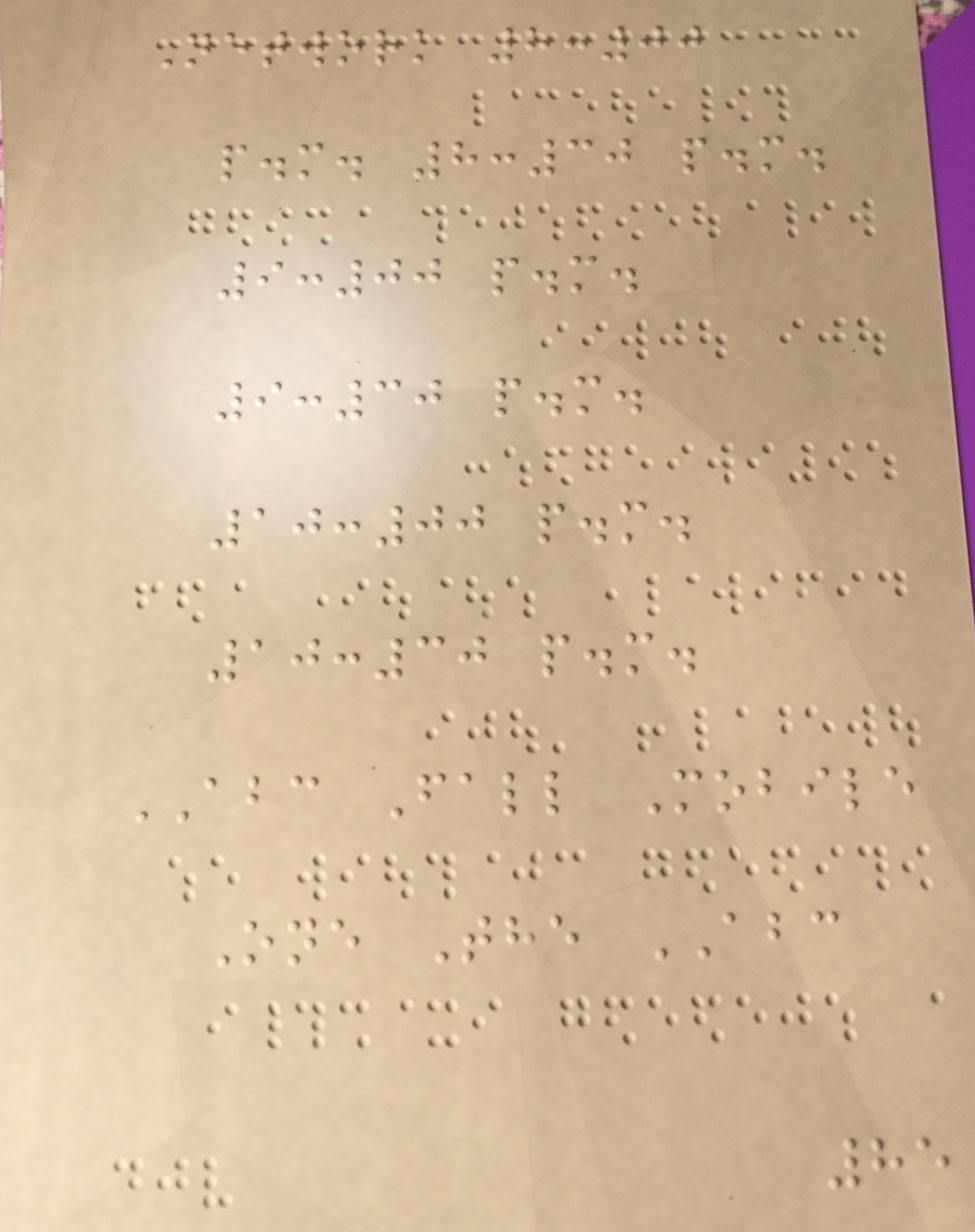Network 8:00
p.m. 8:30 p.m.
9:00 p.m.
9:30 p.m.
10:00 p.m.
10:30 p.m.
ABC Fall Mobile
One The ABC
85
